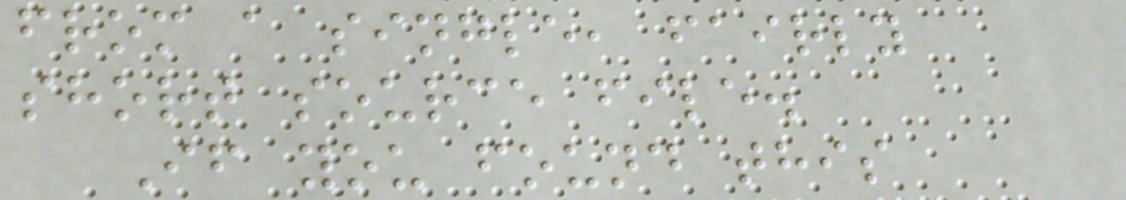from a single, fairly
short source file.
If you found this
